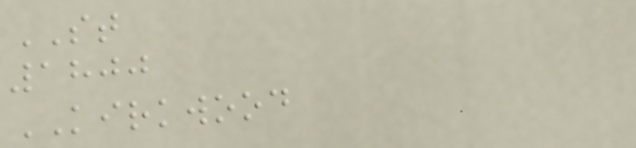ST
1800
KIRKWOOD
